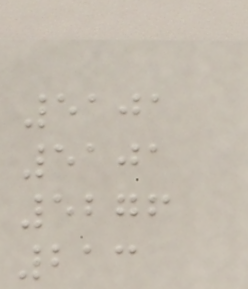5101
5101
5276
213
